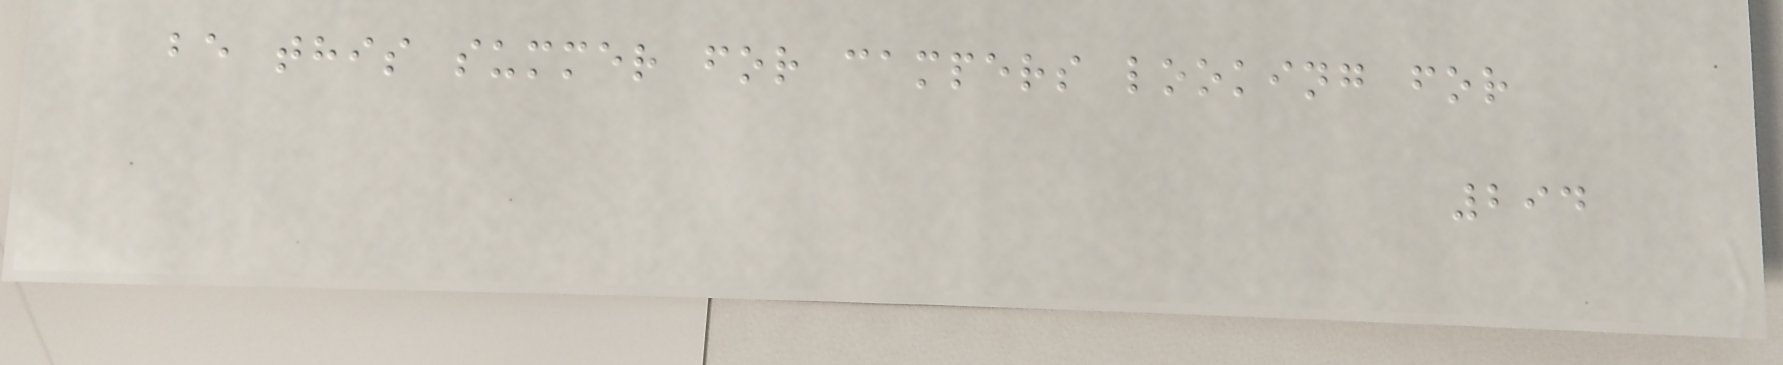be this summer for campers looking for
294
